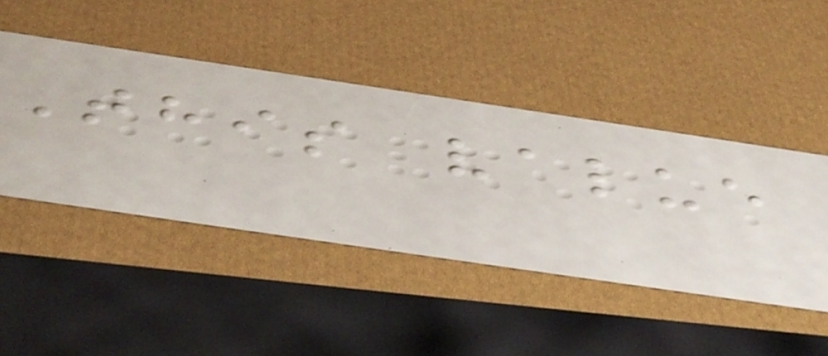This value
